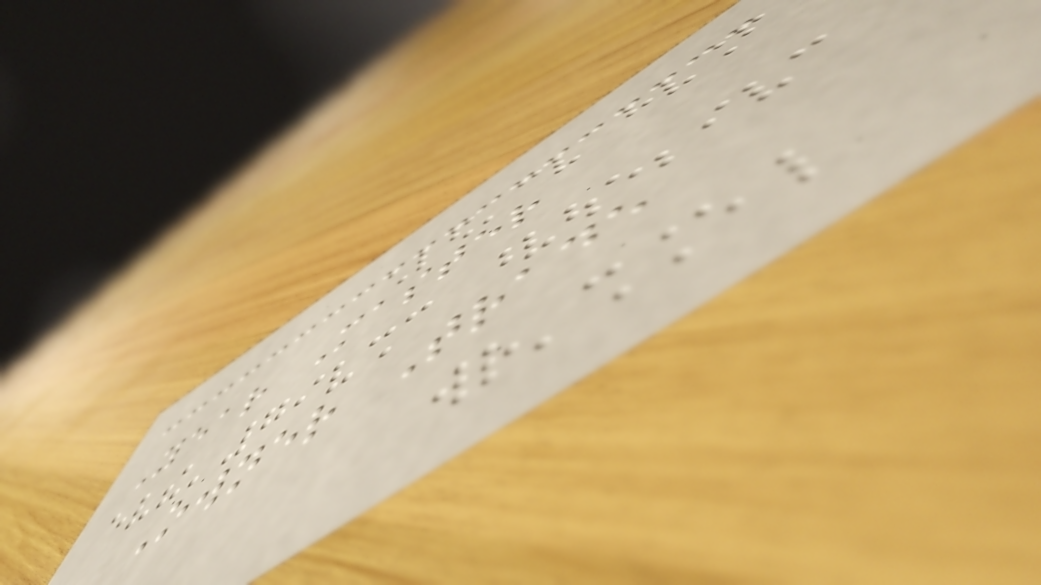Year Master
Owner Trade
